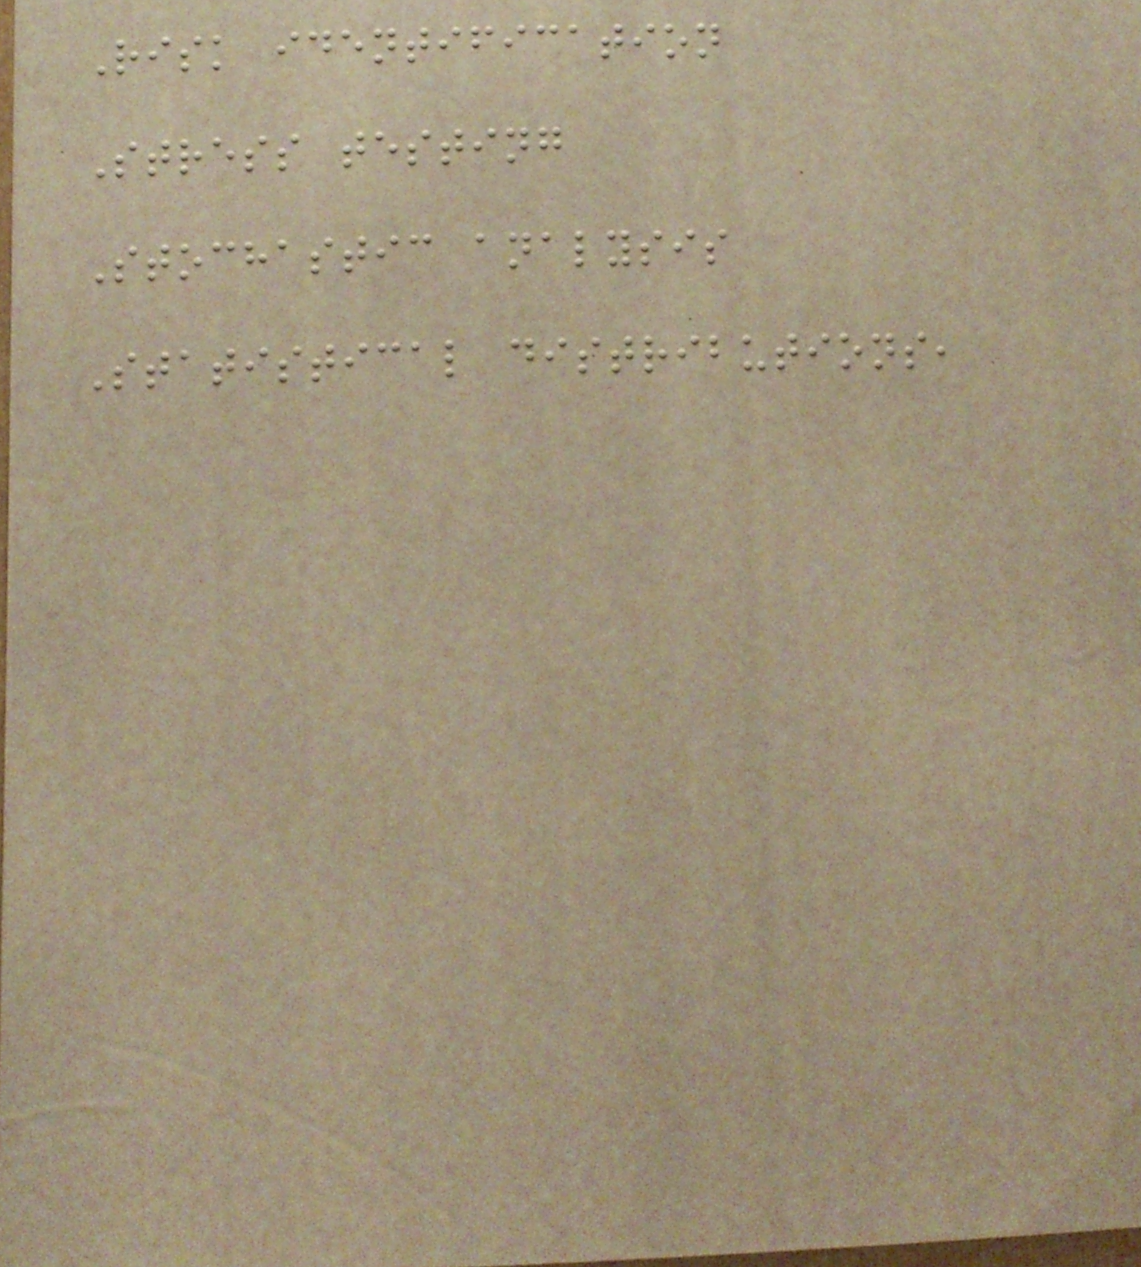Risk identification
Stress testing
Stochastic analysis
Statistical distributions,
